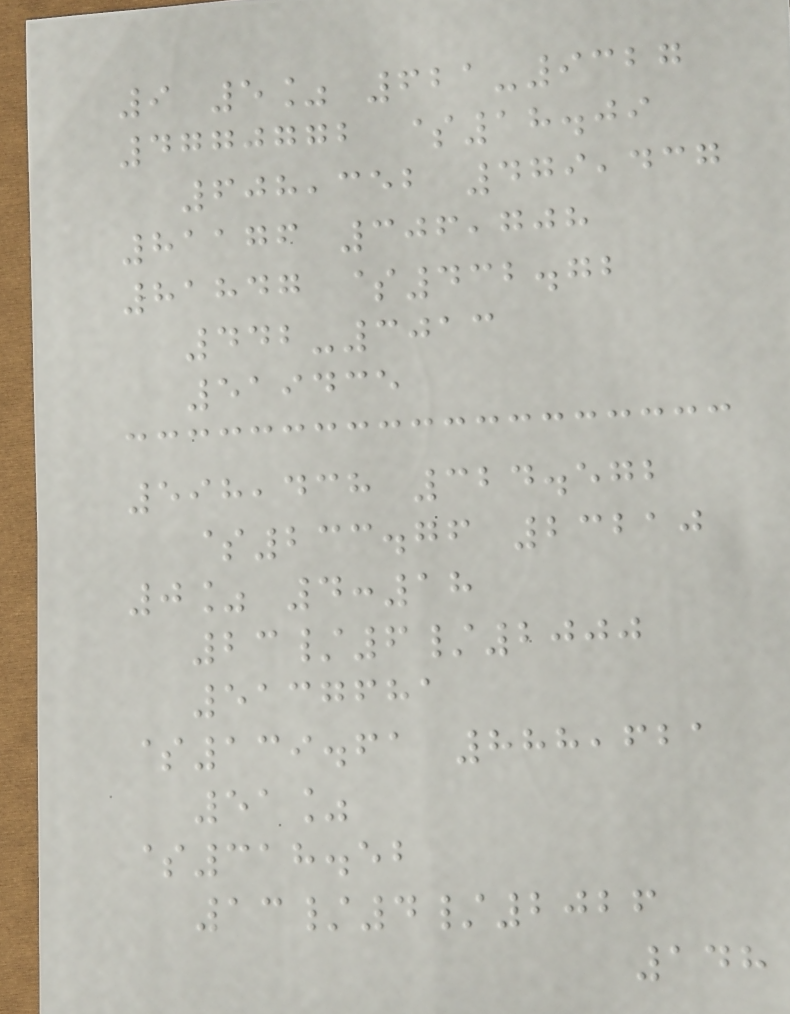9 5% 621-9327
4770772 $18.09
608,352 479,437
81176 306,708
81847 $432.72
442-3013
519435
598,438 324.572
$233.76 23210
0% 4:18
23/6/2000
5137681
$139.61 888,621
51%
$318.52
13/4/2026
148
